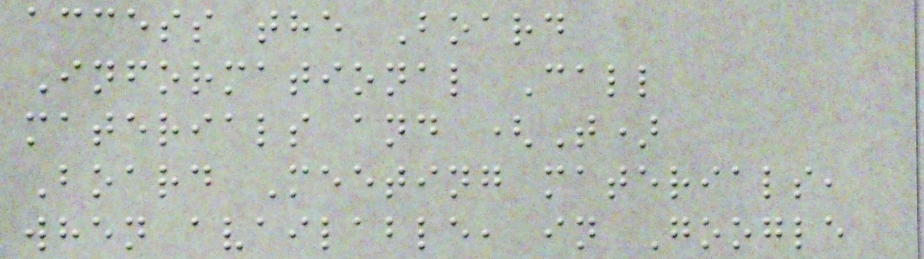access the Board
Informational Call
materials and (T)
Board Meeting materials,
when available, in Google
